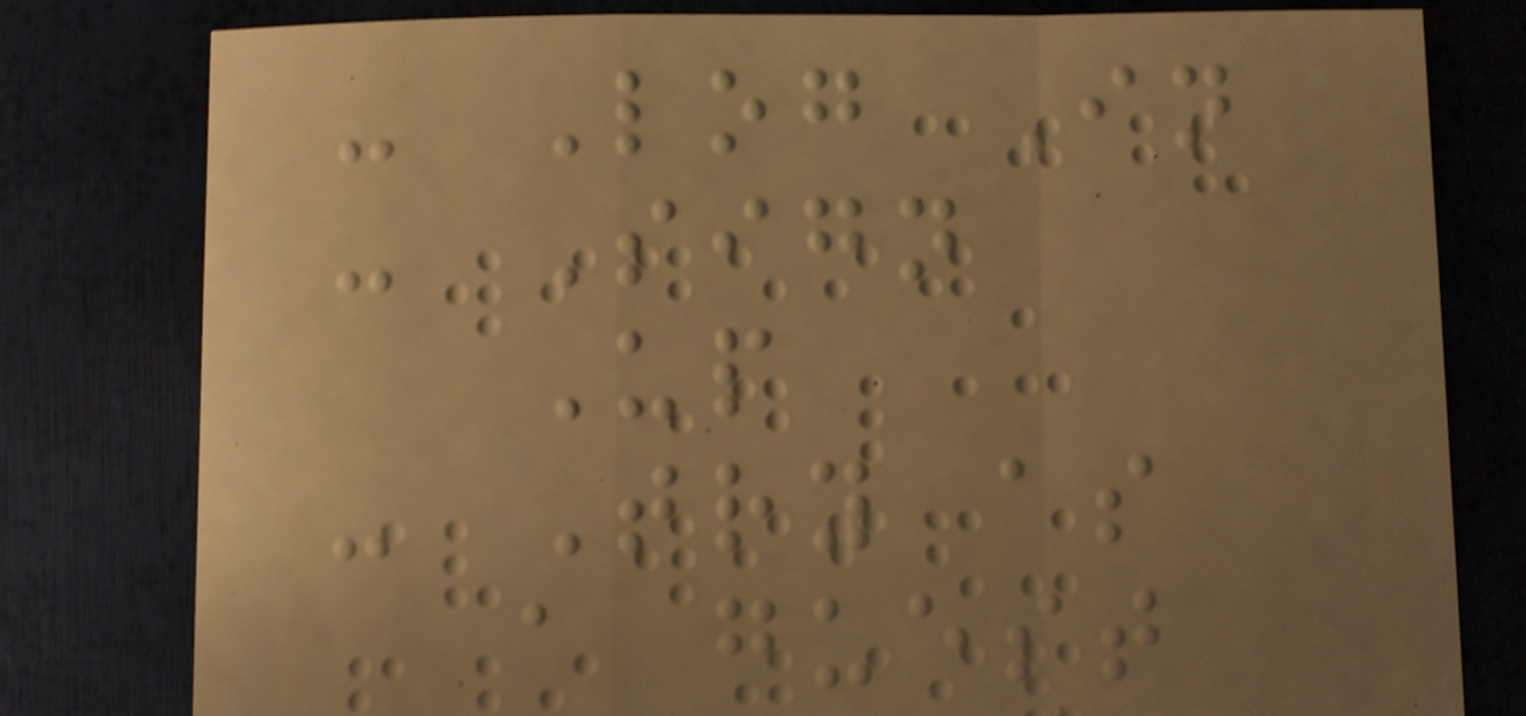- Log In
- Sign
Up
- Try as
a guest
